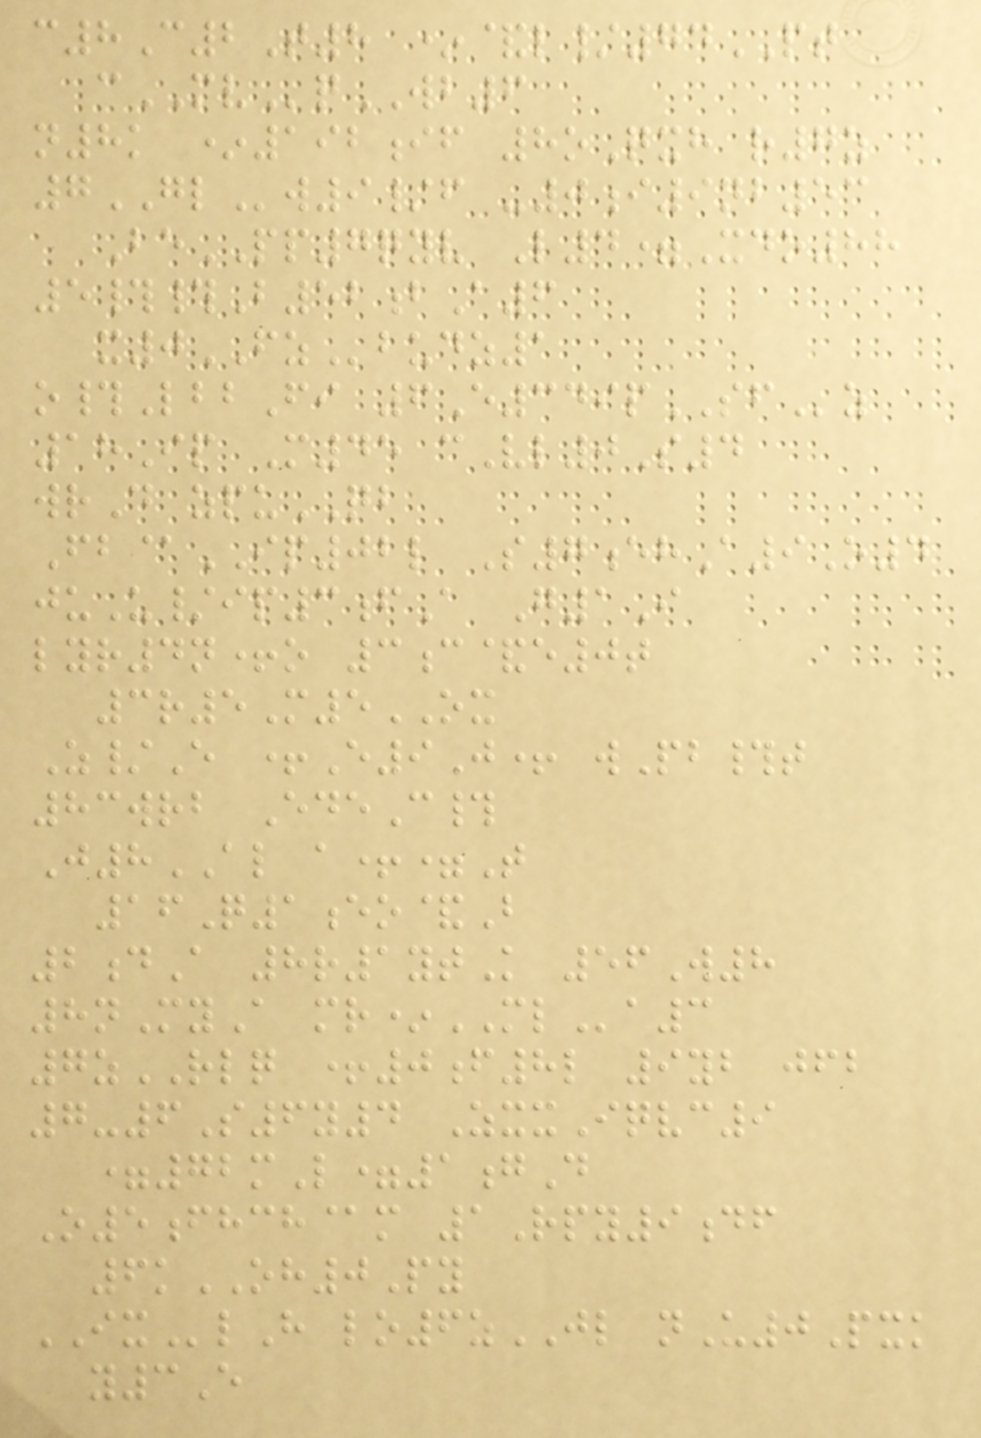c8C2T8 *&l/74PT
cMVqWB6
n8k *192if 8oQxh r7z
7GLw9/f -0i9nb53
BePP7qyv L4=Xdo88
5##B52bA6
x0FZbudz1
o#LbbFi 6E349pSFz
18Ip M45 cVl0S4
wrD zpuQB
Fb@IP02l S7ehA9O4
juU/ip3fA G1I
lyr4n+o 3c&e0t
3r5M5OX
Z/E +E9J+ wPb#t
83wrb EdeC#
J8AL a+=T
16Q1eo&B
2dA 8r1ytK 56W8
8nMyA mr*MLa3
7zRLQ +0f8l 9yb jfb
7-6S6y4 ZxxIqvc9
=72mL=1gD
O5fhch@m 1Rpy9df
6kOH0Py
IXlH lo6zJL nU0Pxk
y3E
